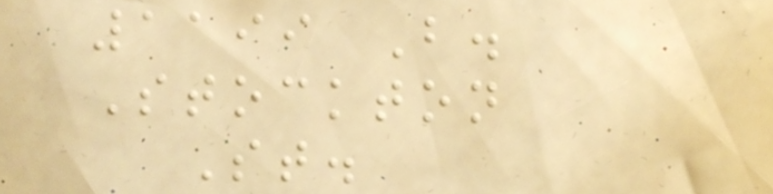1199 B.
Stockton
St.
